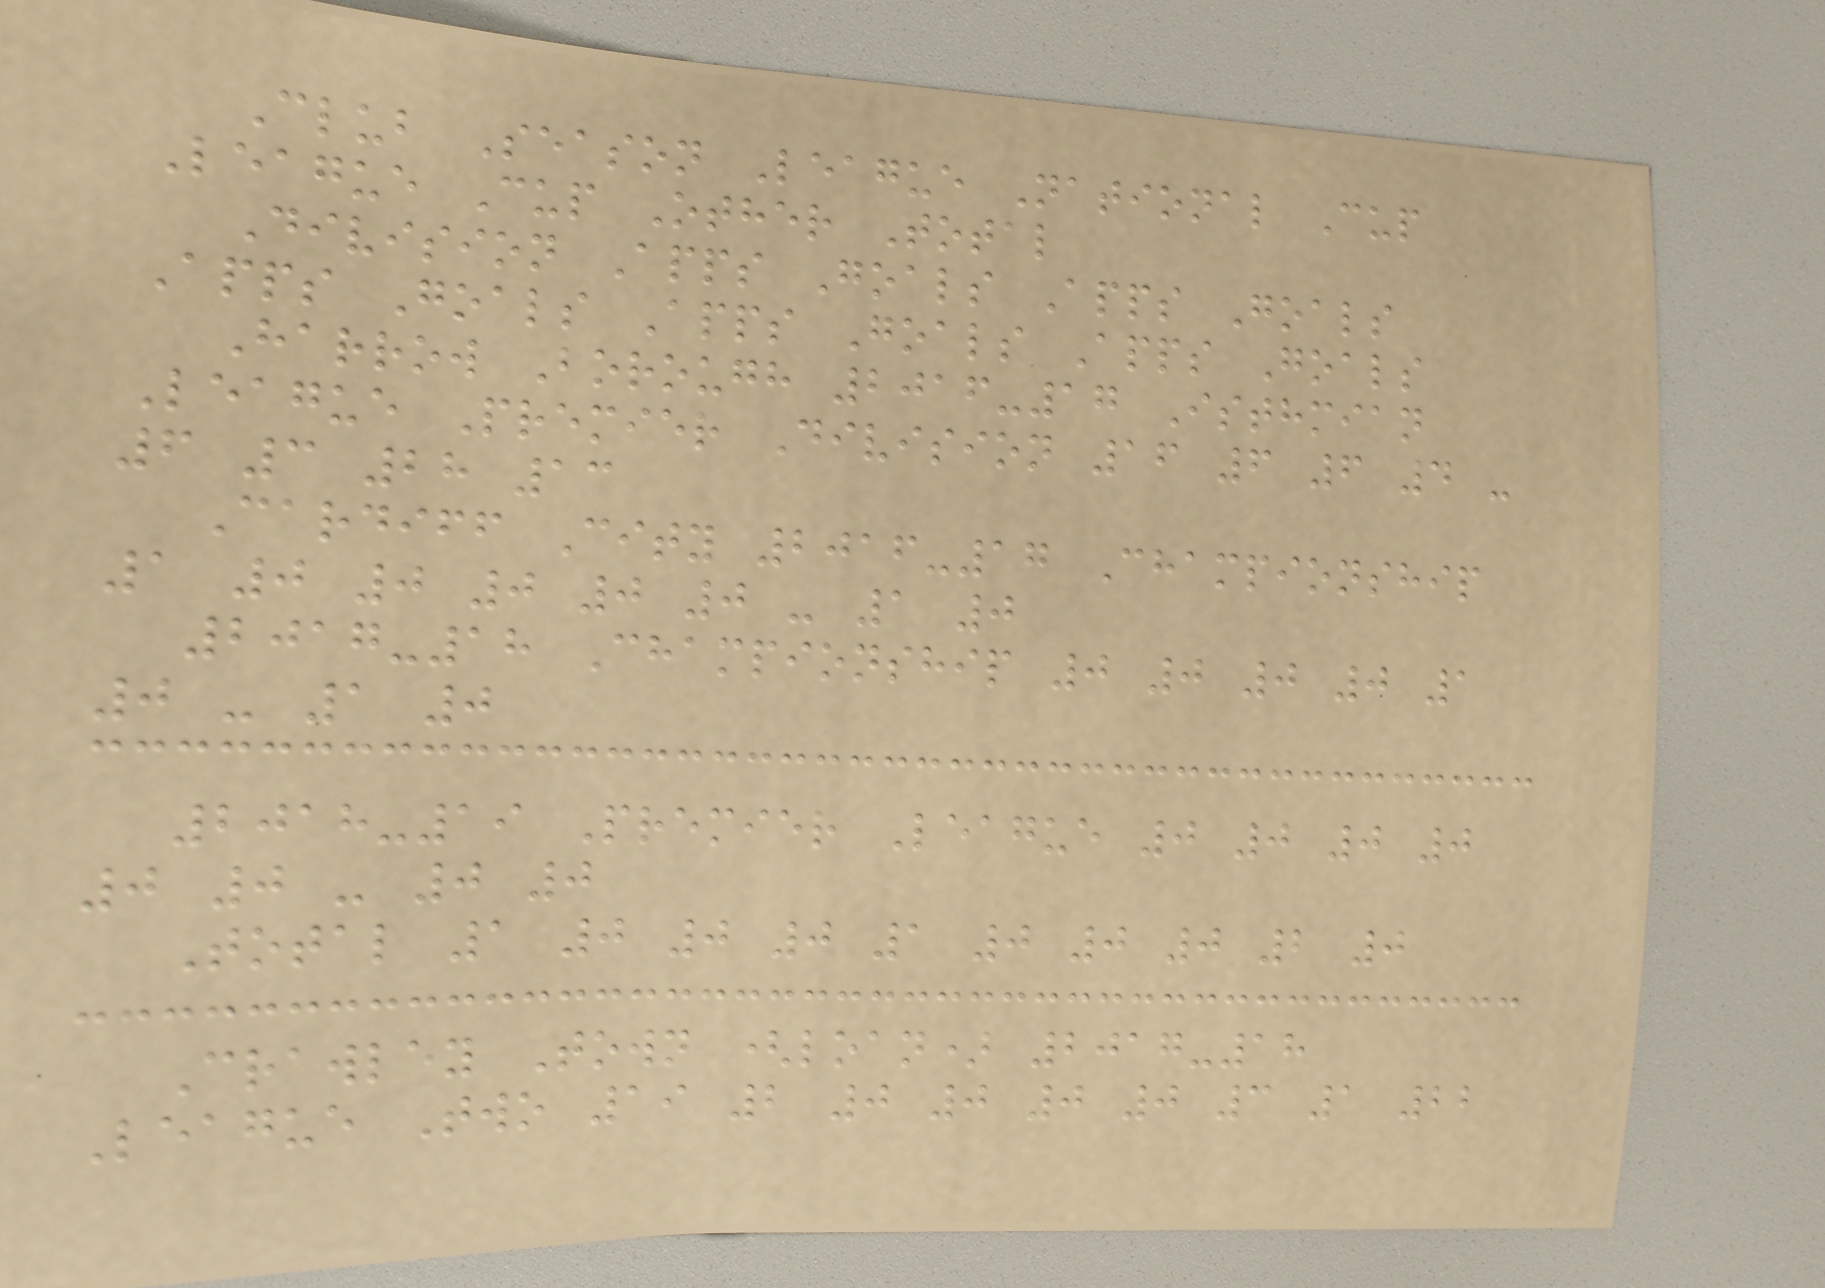Club Season League National Cup
League Cup Other Total
Division Apps Goals Apps Goals
Apps Goals Apps Goals Apps Goals
Harrow Borough 2016-17 Isthmian
League Premier Division 16 6 6 4 -
6 3 28 13
Cardiff City 2016-17 Championship
1 0 0 0 0 0 - 1 0
2017-18 Championship 0 0 0 0 1
0 - 1 0
2018-19 Premier League 0 0 0 0
0 0 - 0 0
Total 1 0 0 0 1 0 0 0 2 0
Crawley Town (loan) 2017-18
League Two 19 2 0 0 0 0 3 1 22
